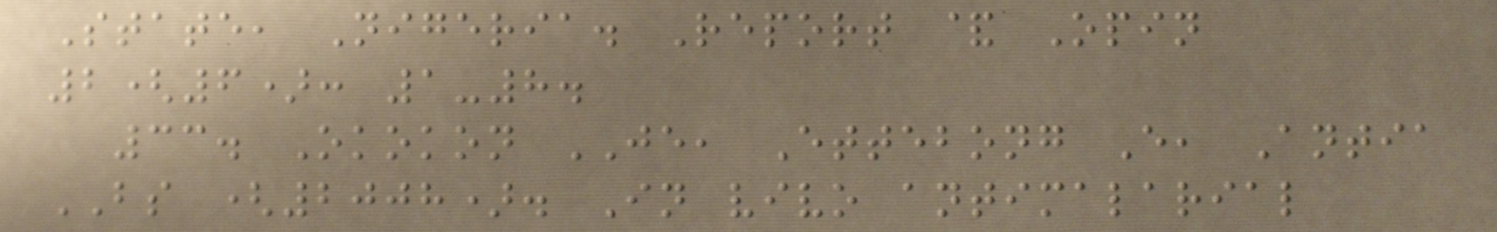State, Nigeria. Report & Opin
2(6): 1-8.
33. Okokon JE, Ettebong E, Antia
BS (2008). In vivo antimalarial
